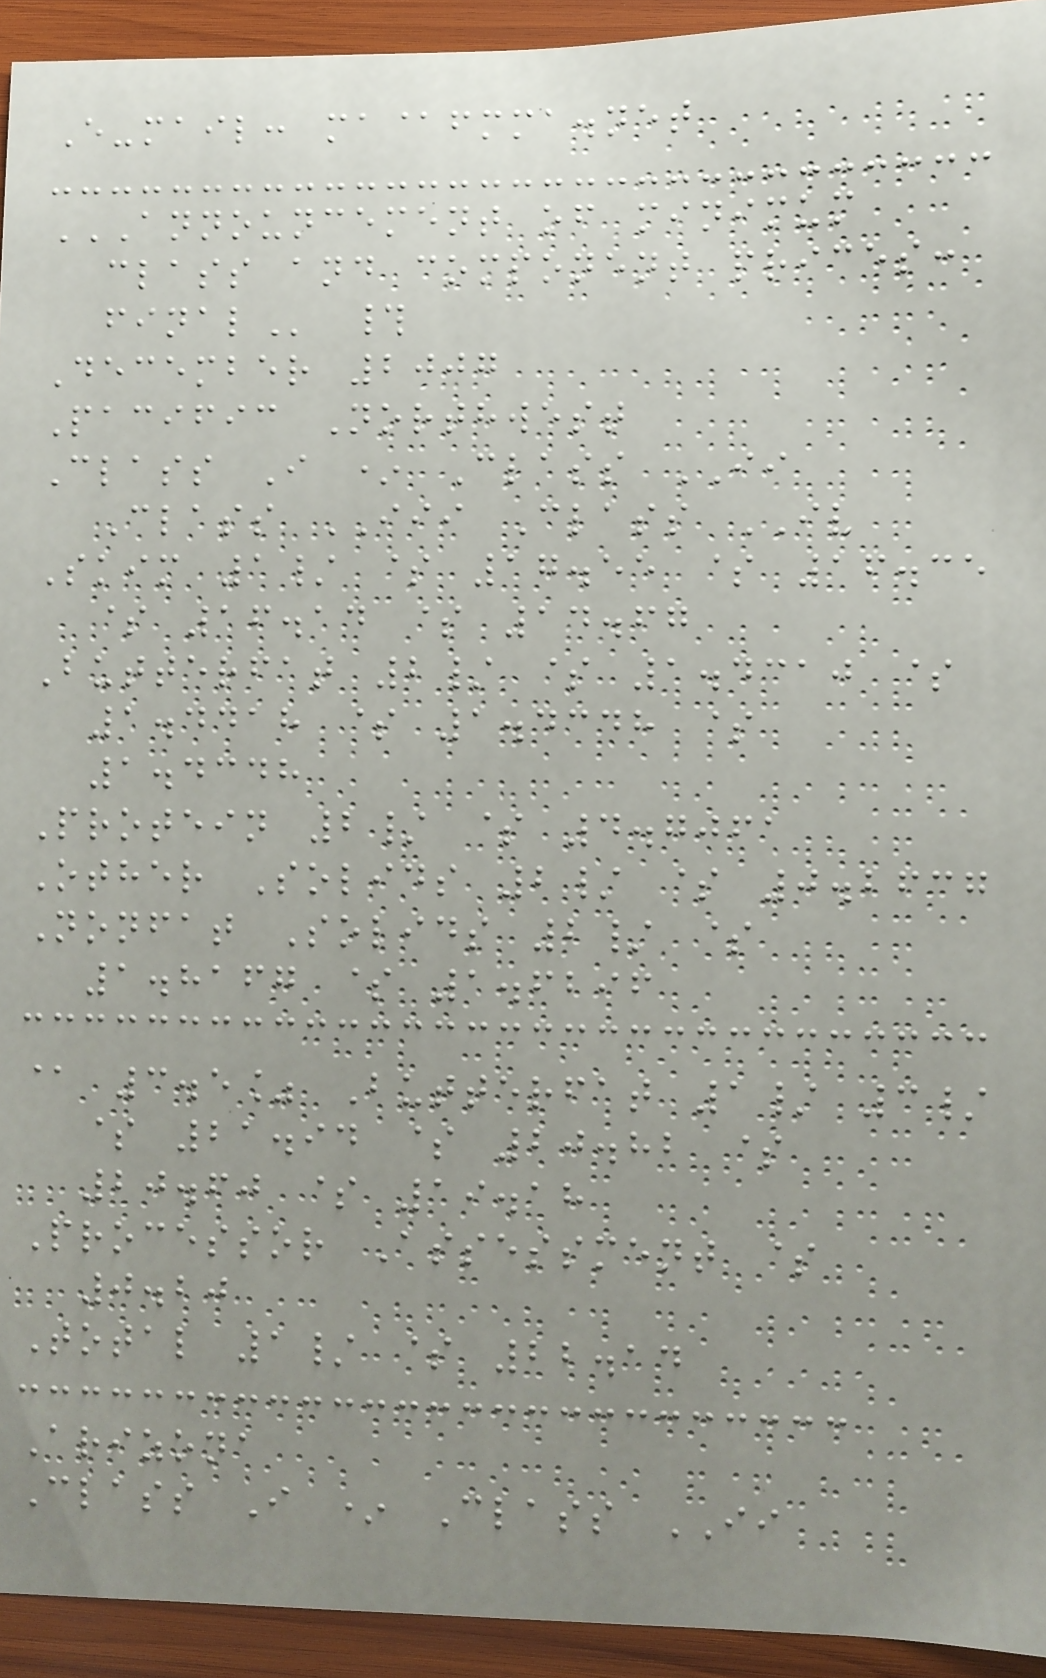E-mail: ma@fmma.net
ANNOUNCEMENT OF MINIMUM
CLASS AND COMPONENT PRICES:
FINAL #
December 2007
Pacific Northwest
Class I * Class II
Class III Class IV
Skim 1/ $ 17.55 $ 16.35
$ 16.14 $ 14.67
Butterfat 2/ $ 1.4310 $
1.4418 $ 1.4348 $
1.4348
Protein 2/ $ 4.7061
Other Solids 2/ $ 0.2637
Nonfat Solids 2/ $
1.8167 $ 1.6296
@ 3.5% Butterfat 1/ 3/
$ 21.94 $ 20.82 $
20.60 $ 19.18
Processor Assessment $
0.20
Total 1/ $ 22.14
Arizona
Class I * Class II
